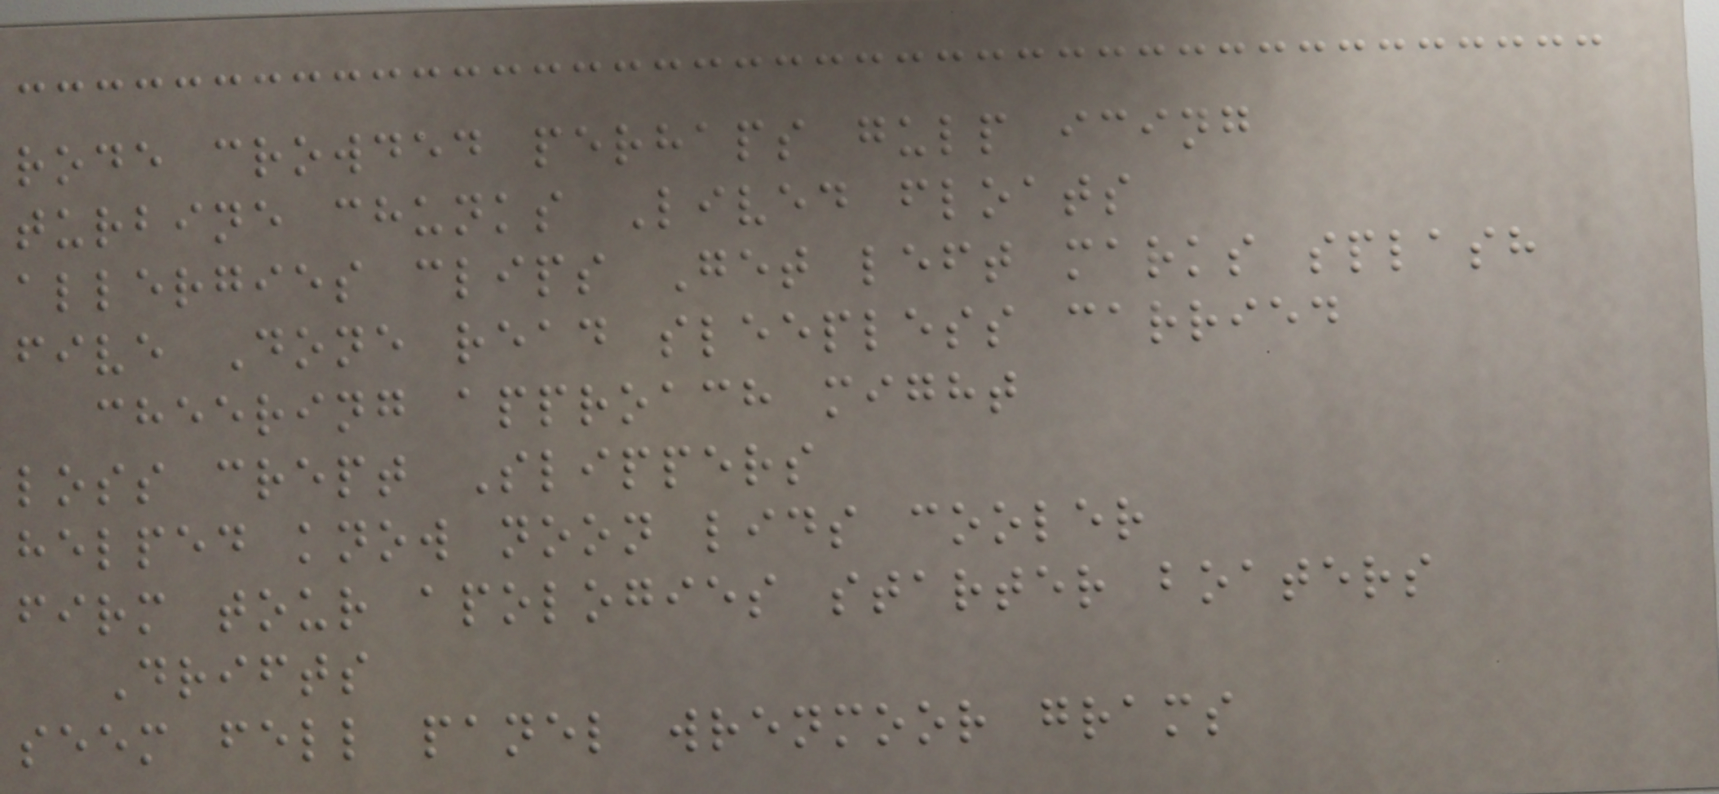rode crowded perhaps gulp icing
turbine chunks Lived floats
allergies clips Get left marks splash
five Done read sleepless carried
cheering approach might
loss crept Slippers
helped know noon lids cooler
firm tour apologies starter boaters
Drifts
seem fell panel wrenmoor grams
